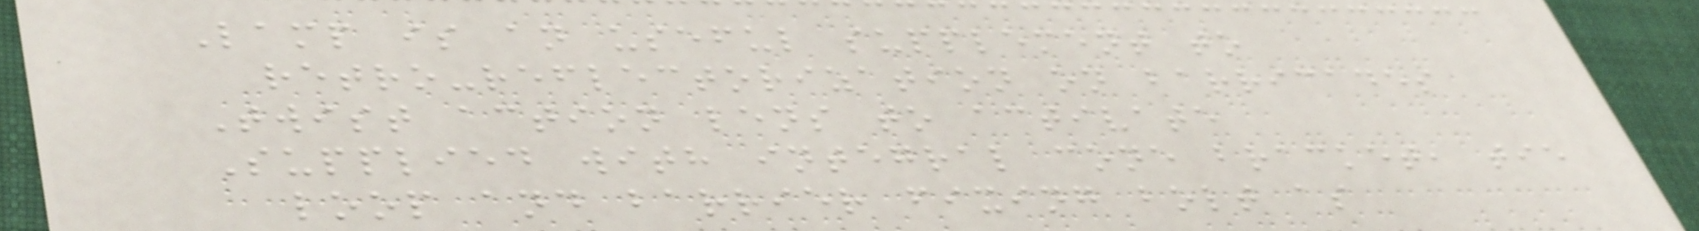Lamp is an useful supplement to
retro-reflectorization on barricades
Twist action lens to activate
Supplied with integral cone bracket, tie
loop and barrier fixing bolt as
